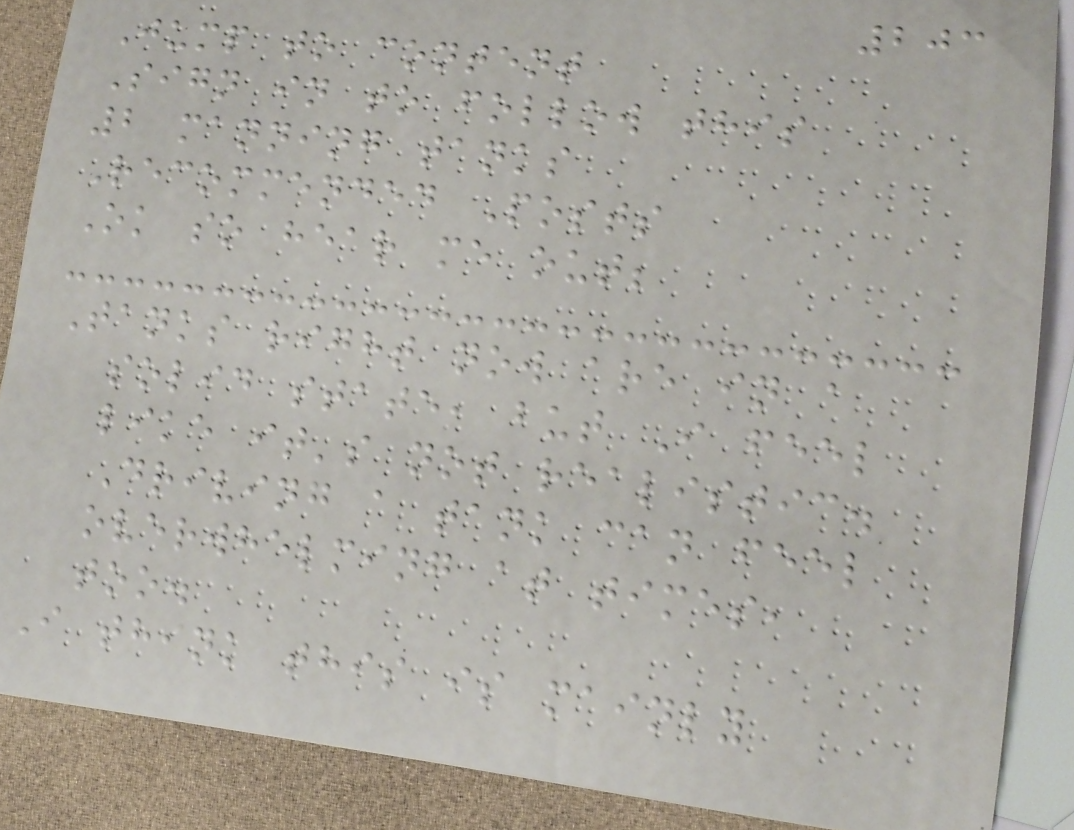203
Jump to content
Sign in to follow this
2 manning tanks
Recommended Posts
Ok so hear me out;
Tanks right now are in a
solid state, but I feel
like it's not realistic.
Driving a tank can feel
overwhelming at times,
too.
I think this is mainly
